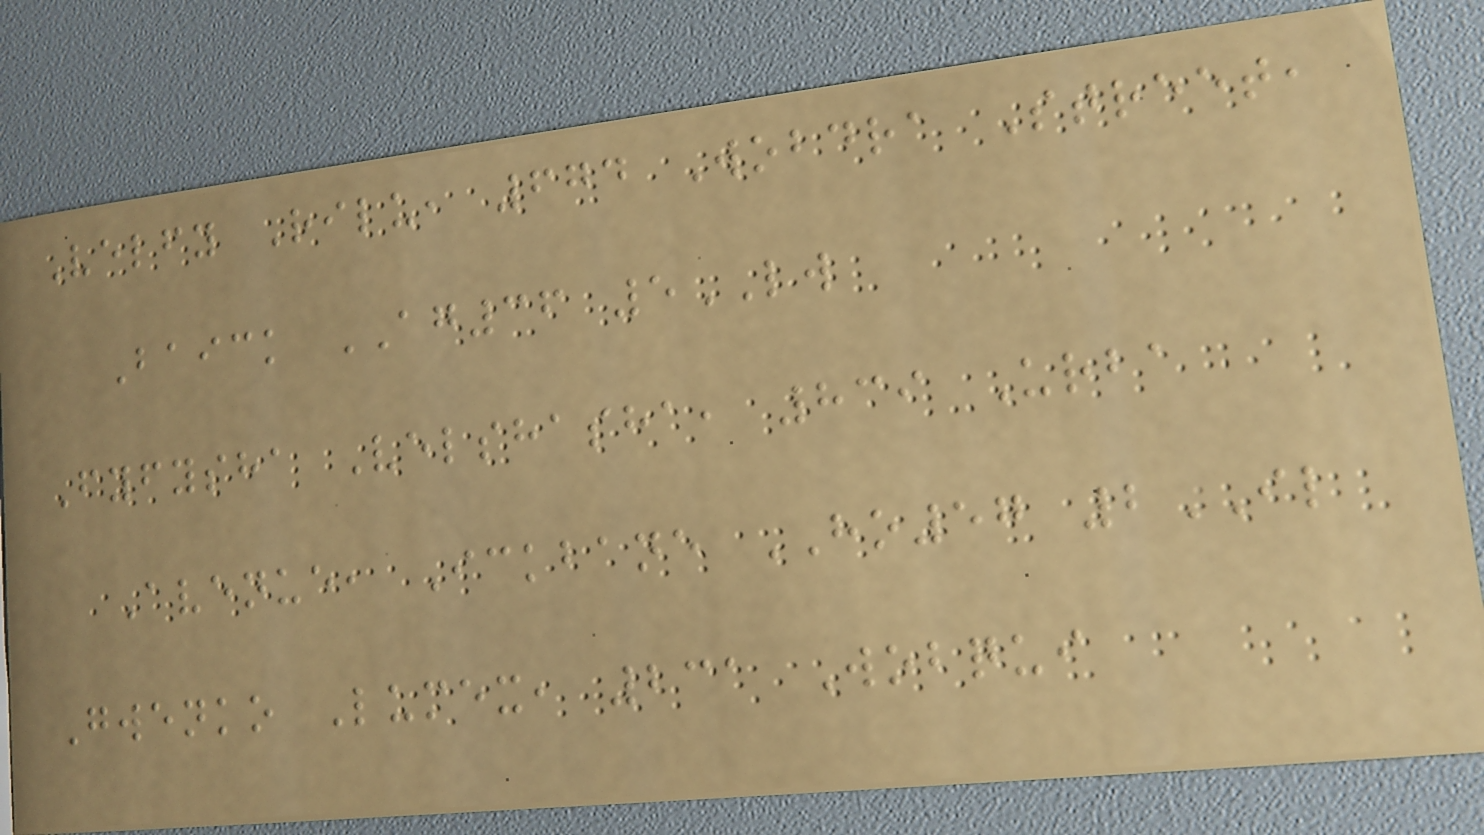Velfy Rilu, 674 Wobdra Street,
Baick AG36 5LW
Fyfysha Velshasha, 839 Urba
Avenue, Ickbane HO57 2IL
Gwenko Lumex, 231 Wobqui
